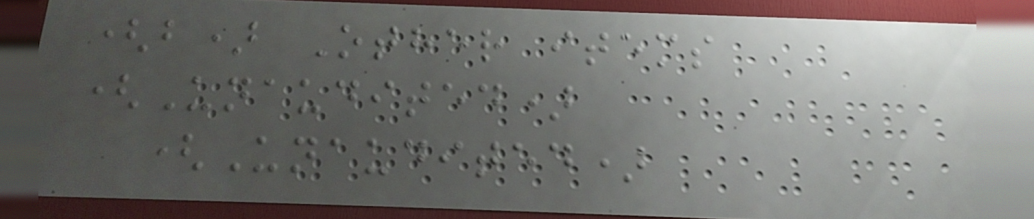(b) Other items
(Unaudited)
(Unaudited)
